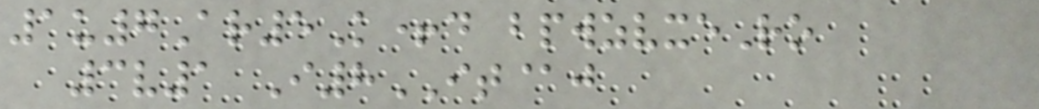1u7Ar5K+d bpwzvxeRo
3v1 I8IT@j
